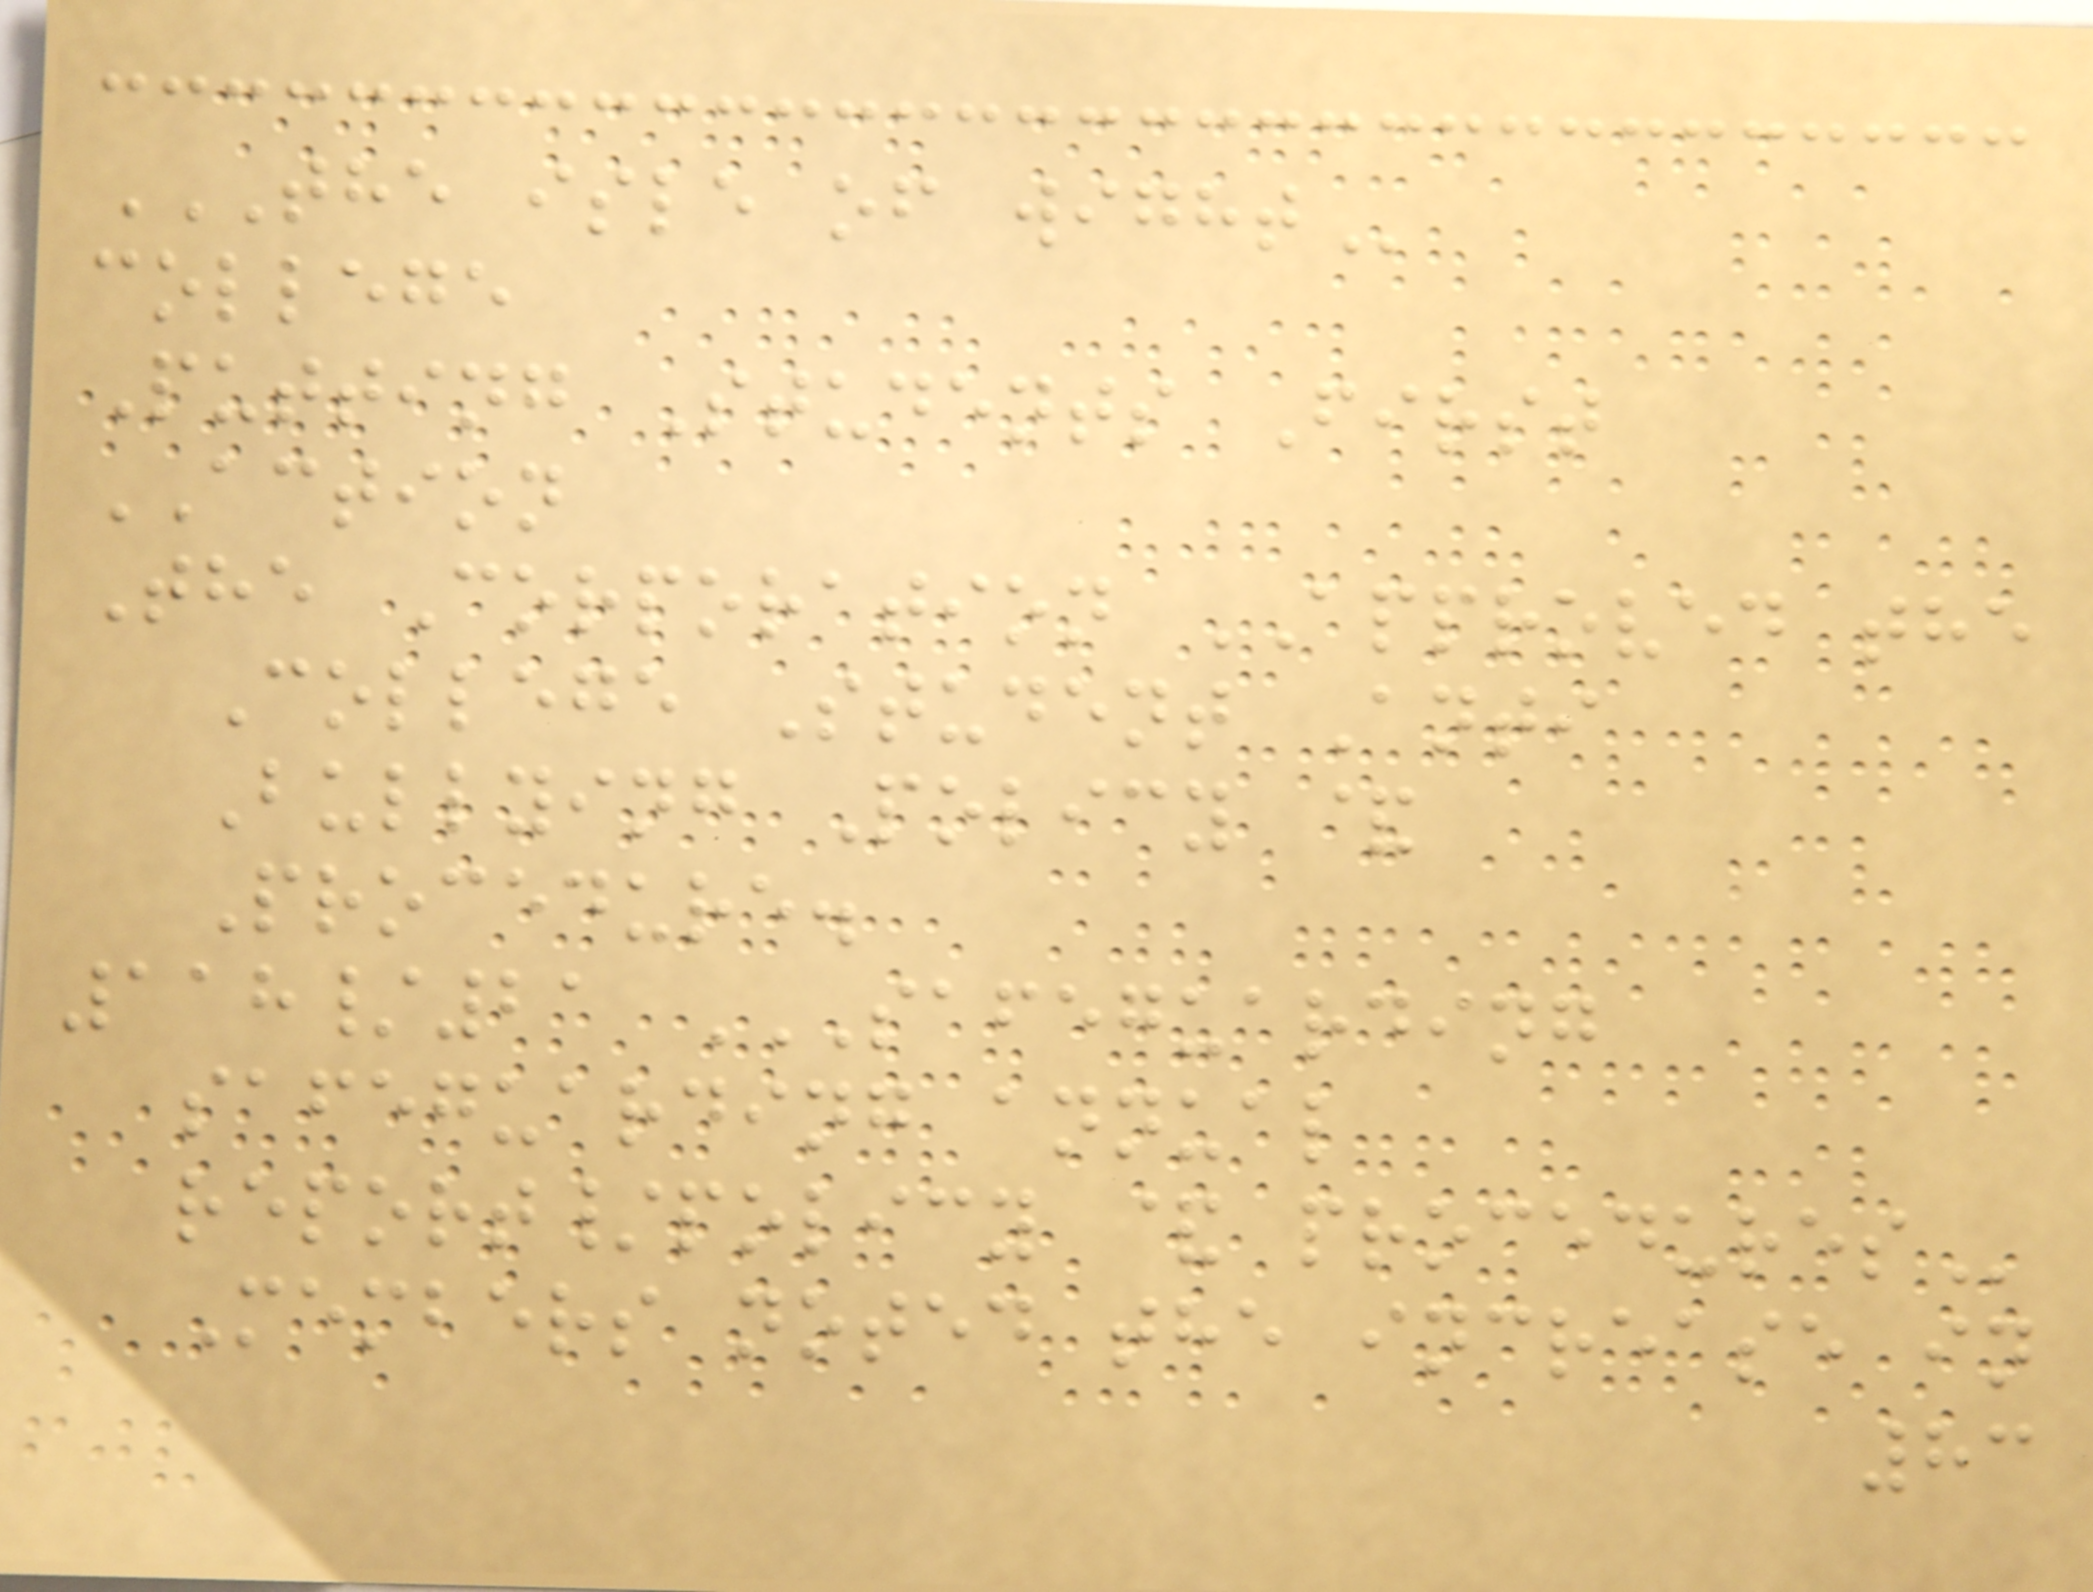THE ISLE OF WIGHT
college
Putting Students First
ACTION
The Corporation APPROVED the
College Student Anti
Bullying Policy &
Procedure.
118/21 SAFEGUARDING
SAFEGUARDING ANNUAL
REPORT/POLICY & PROCEDURES
Members noted the increase in
83
